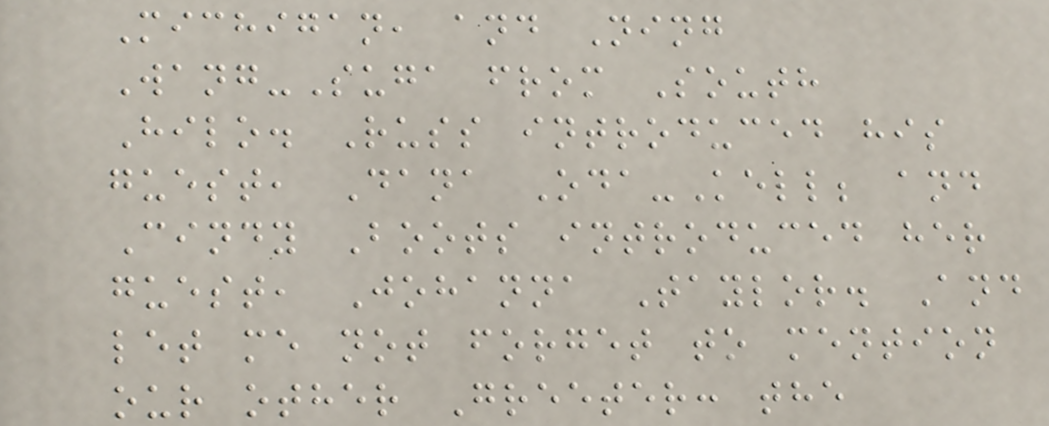Michigan, and Ning
Wang-Suga from South
Hilo. Russ introduced his
guest, Dana Oda-Kell; and
Cindy Boots introduced her
guest, Johanna Taylor. And
let me not forget to mention
our other Greeter: the
